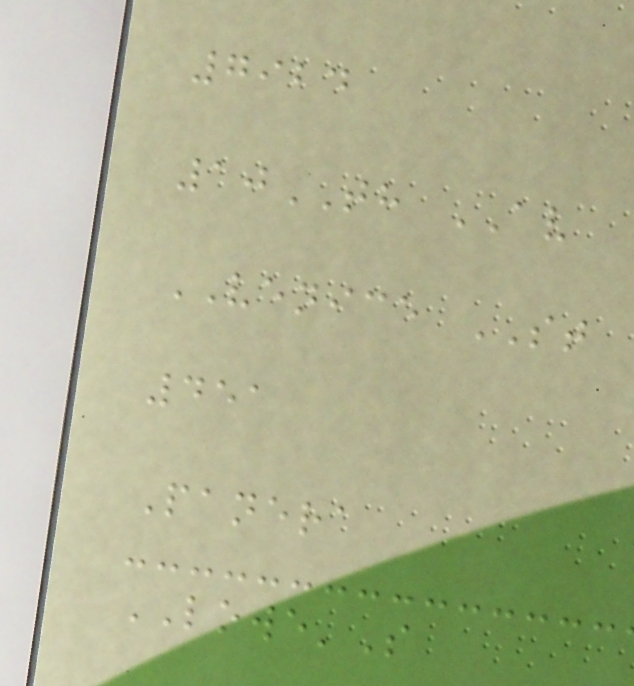7924
10TH AV
VENICE ST
451
Panera
LOWE'S
